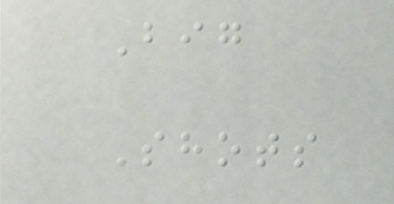Big
Shots
